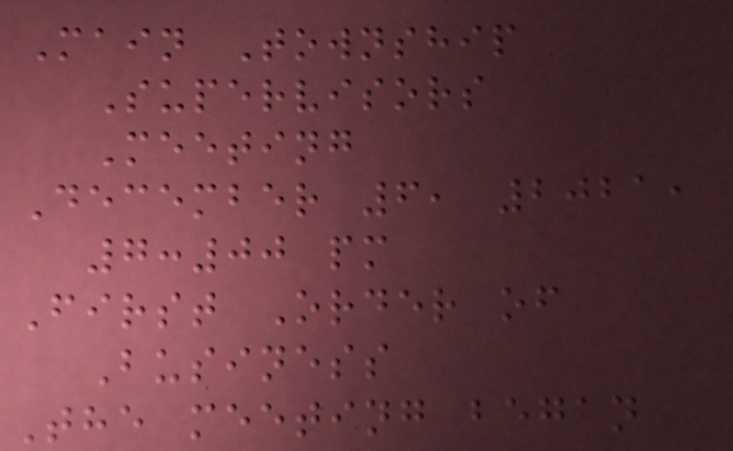Main Township
Supervisors
Meeting
December 6, 2021,
7:00 pm
First Order of
Business
The meeting began
